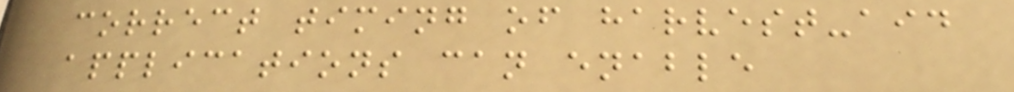correct timing of harvest-aid
applications can enable
